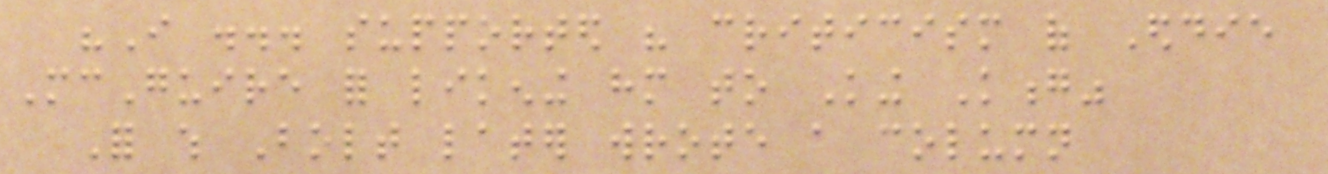"I ... supported his criticism of Eddie
McGuire for likening him to King Kong"
For which Bolt later wrote a column
